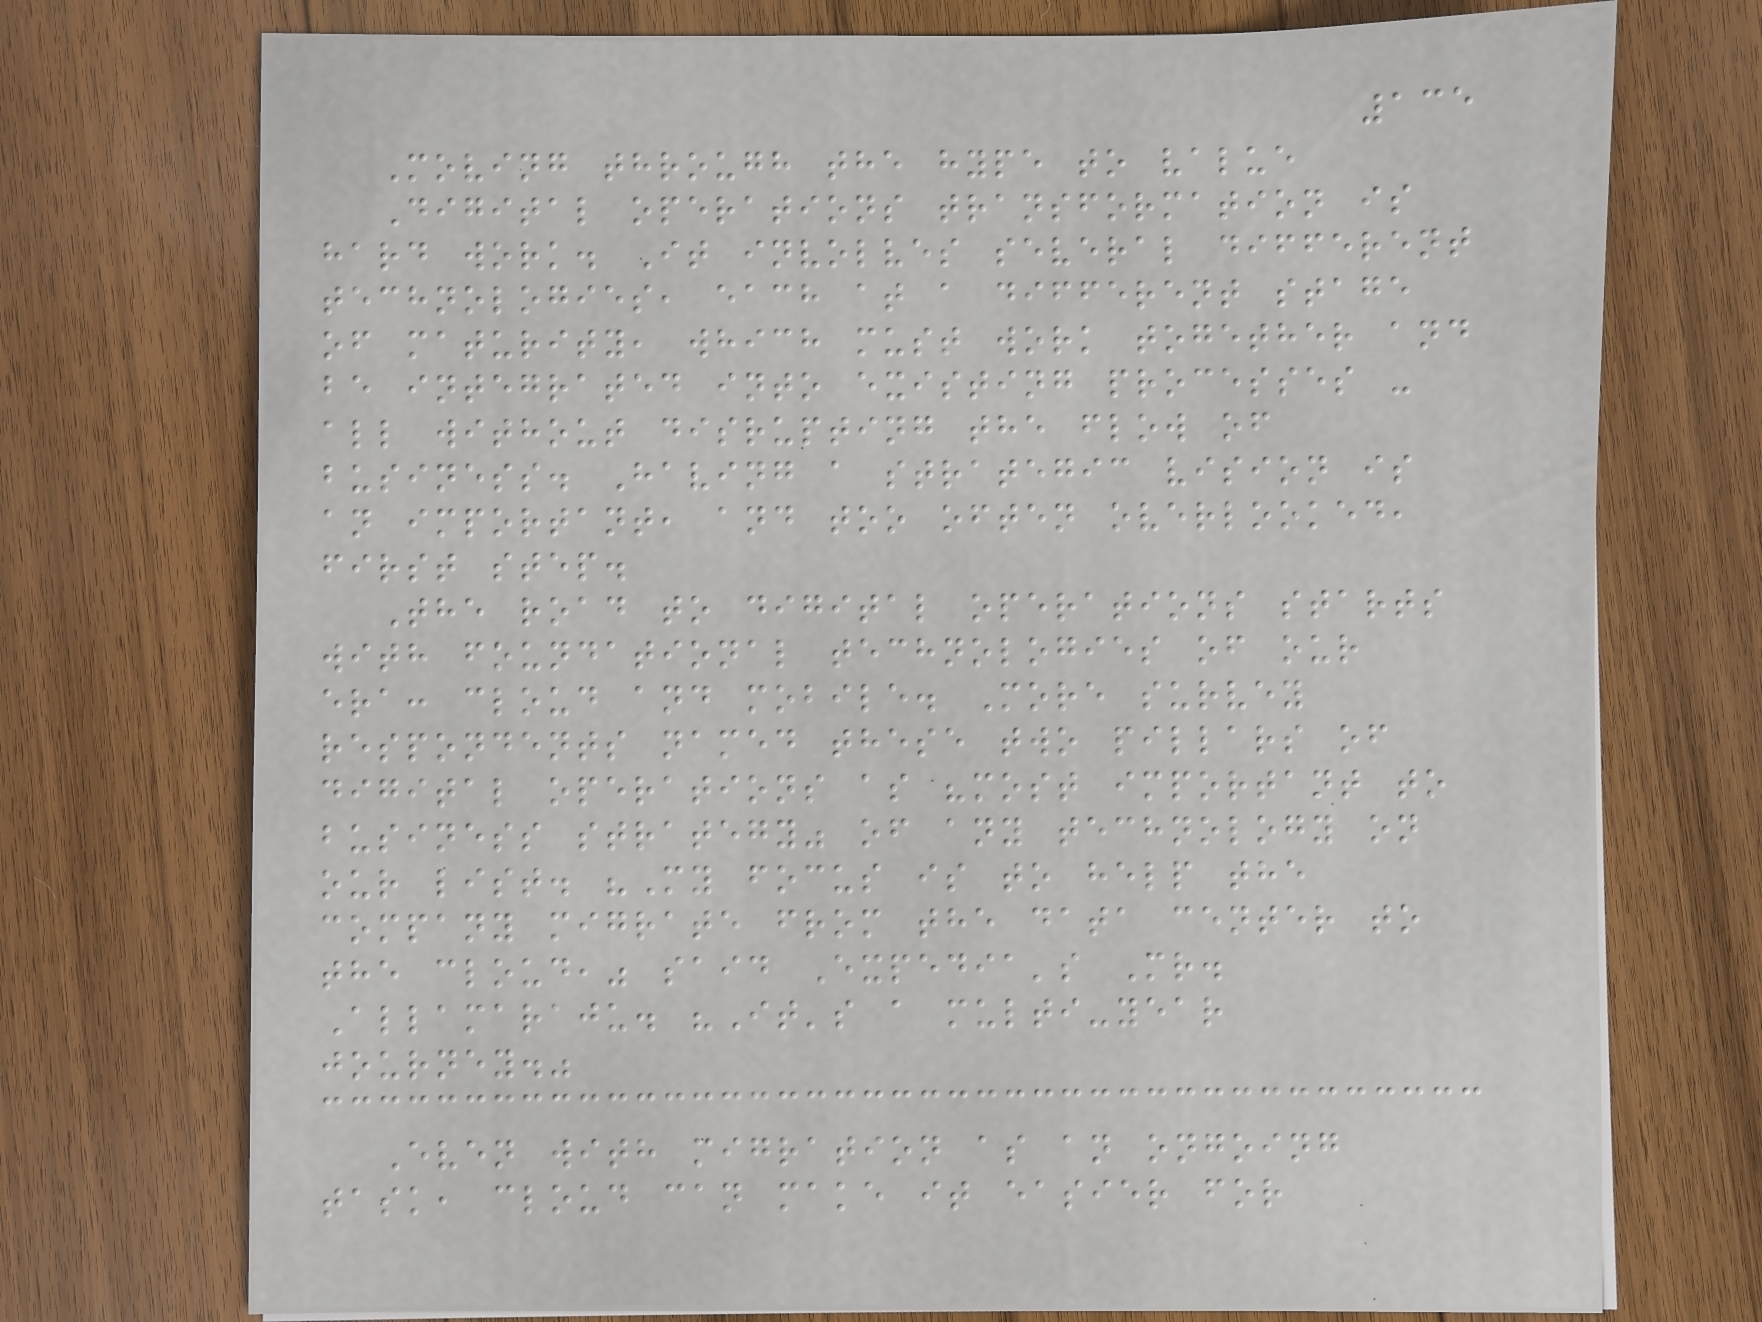135
Moving through the hype to value
Digital operations transformation is
hard work. It involves several different
technologies, each at a different stage
of maturity, which must work together and
be integrated into existing processes -
all without disrupting the flow of
business. Having a strategic vision is
an important, and too often overlooked,
first step.
The road to digital operations starts
with foundational technologies of our
era: cloud and mobile. More survey
respondents named these two pillars of
digital operations as "most important to
business strategy" of any technology on
our list. "My focus is to help the
company migrate from the data center to
the cloud," said Expedia's Mr.
Allamaraju. "It's a multi-year
journey."
Even with migration as an ongoing
task, cloud can make it easier for
